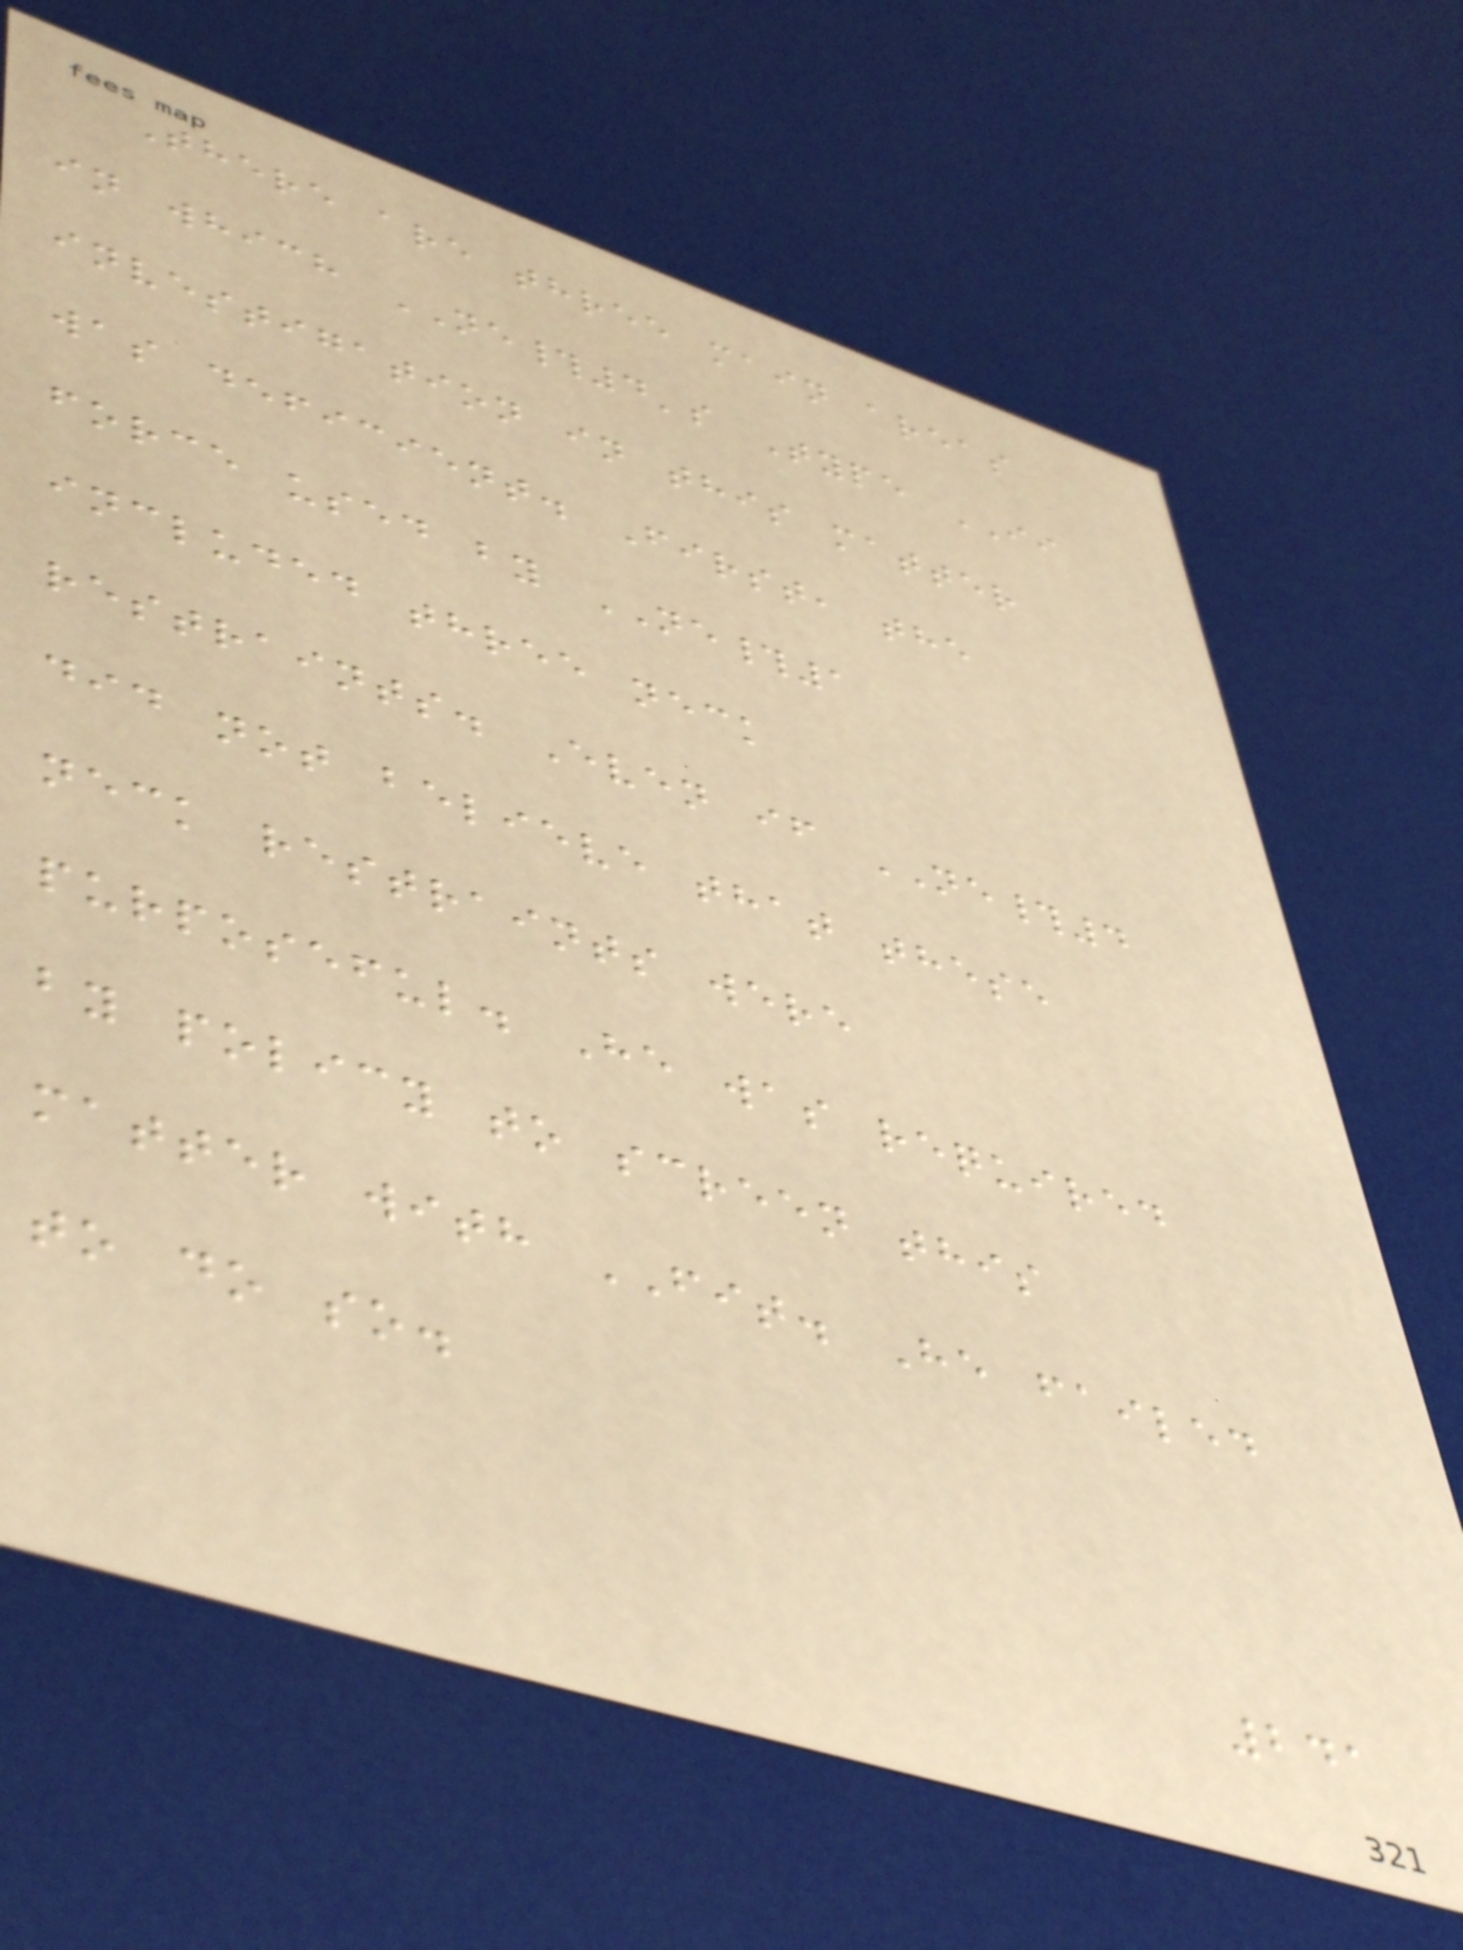There are three main areas
in which NE#4's Type II
investigation in this matter
was deficient. First, the
force used by NE#1
included three neck
restraints. Even if NE#4
did not believe that these
neck restraints were
purposeful. He was required
by policy to screen this
matter with FIT. He failed
to do so.
241
